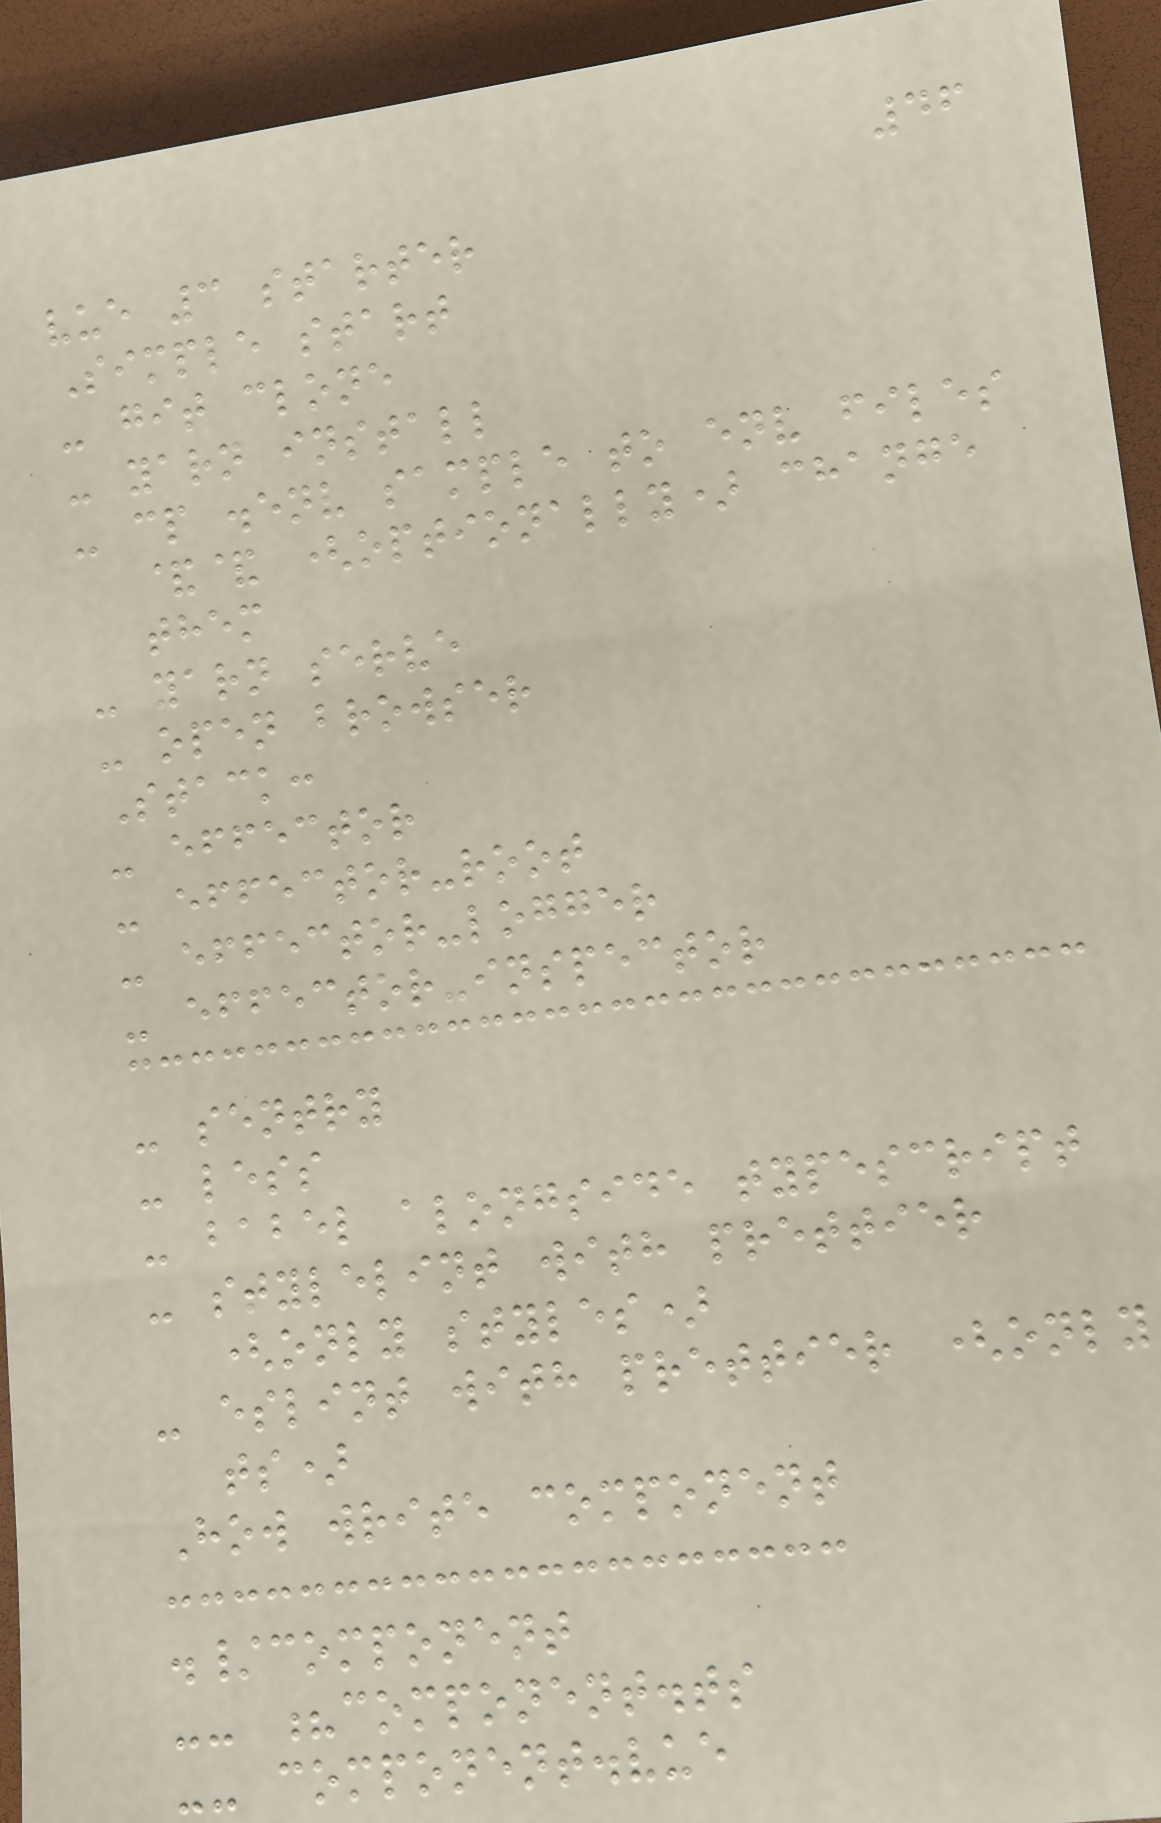46
vue 3 starter
Simple start
- git clone
- yarn install
- cp .env sample to env files
&& (optionally) change
them
- yarn serve
- open browser
Stack:
- effector
- effector-root
- effector-logger
- effector-inspector
- sentry
- less
- babel alongside typescript
- stylelint with prettier
(only styles)
- eslint with prettier (only
ts)
How write component
./component
-- ?component.ts
-- component.vue
